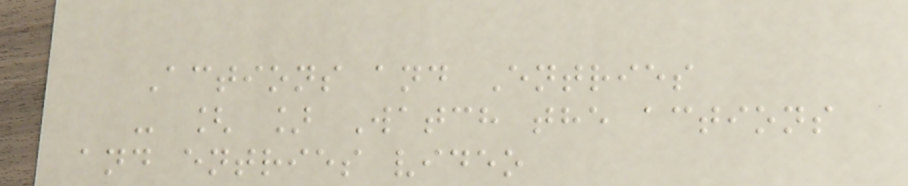Actions and Entries
- [ ] Watch the actions
and entries video
